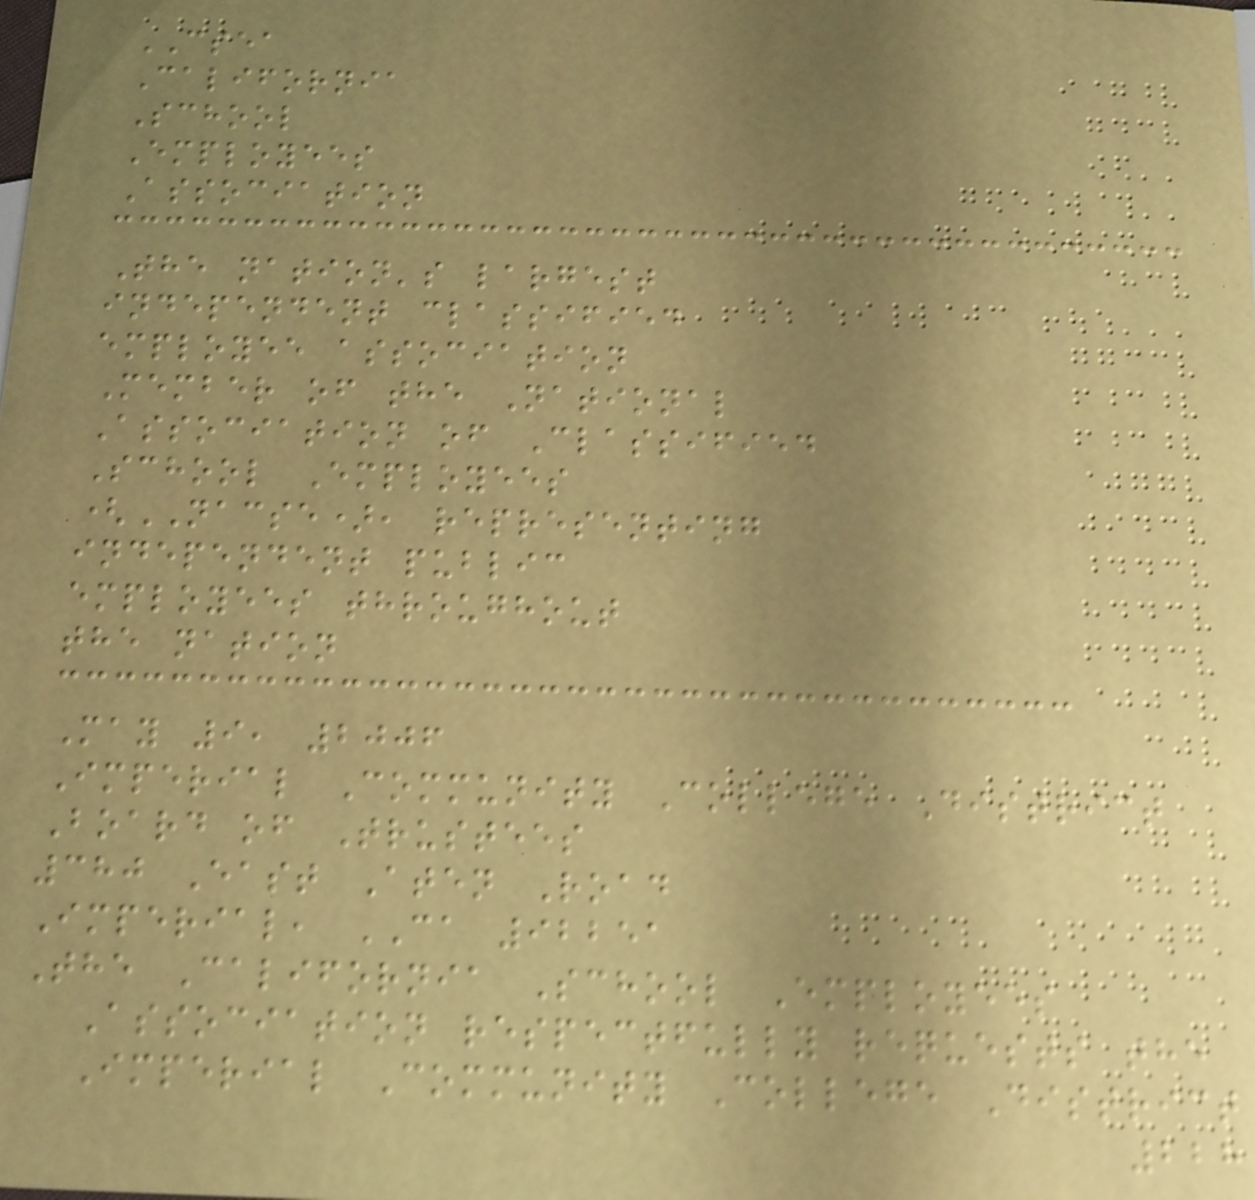CSEA
California
School
Employees
Association
The nation's largest
independent classified
employee association
Member of the National
Association of Classified
School Employees
(NACSE), representing
independent public
employees throughout
the nation
May 9, 2006
Imperial Community College District
Board of Trustees
380 East Aten Road
Imperial, CA 92251
The California School Employees
Association respectfully requests the
Imperial Community College District
228
